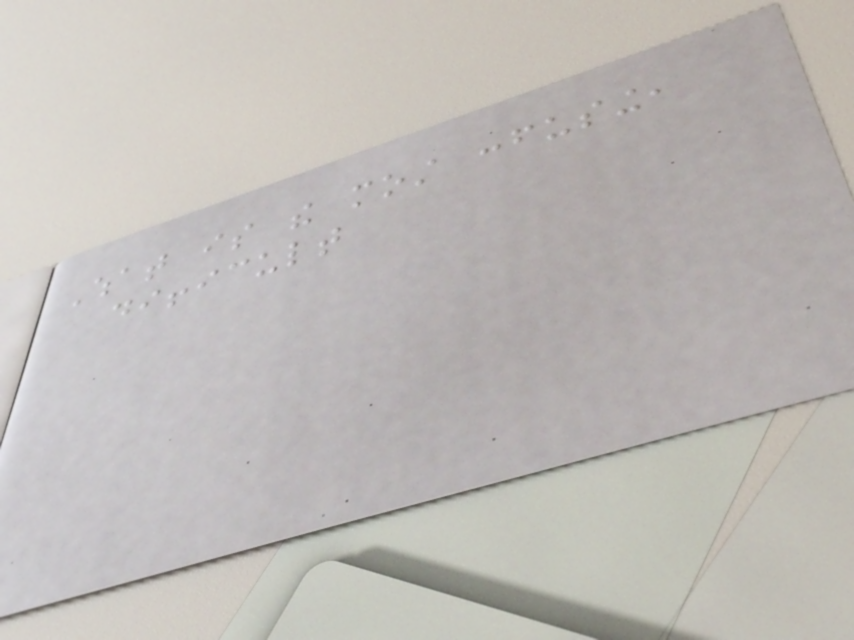What is the most confusing,
difficult
